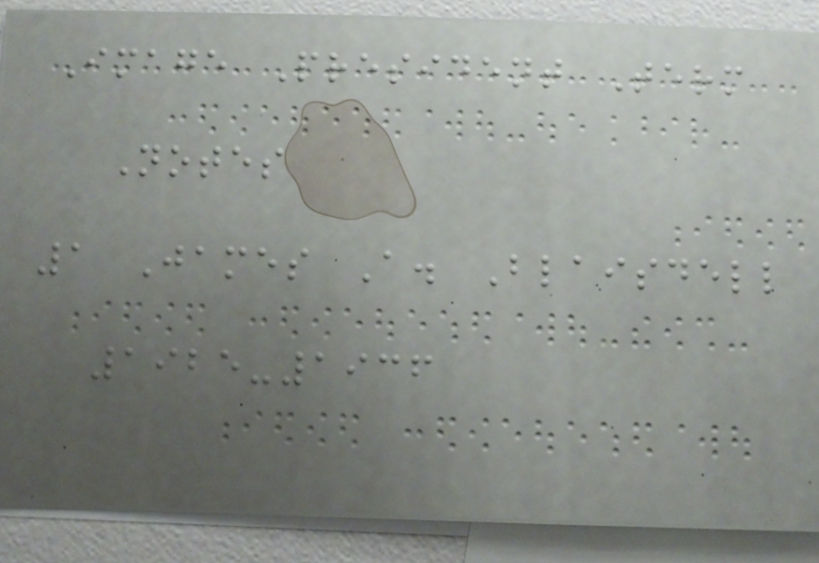Image President Term
Notes
1 James A. Blaisdell
1925-1936
